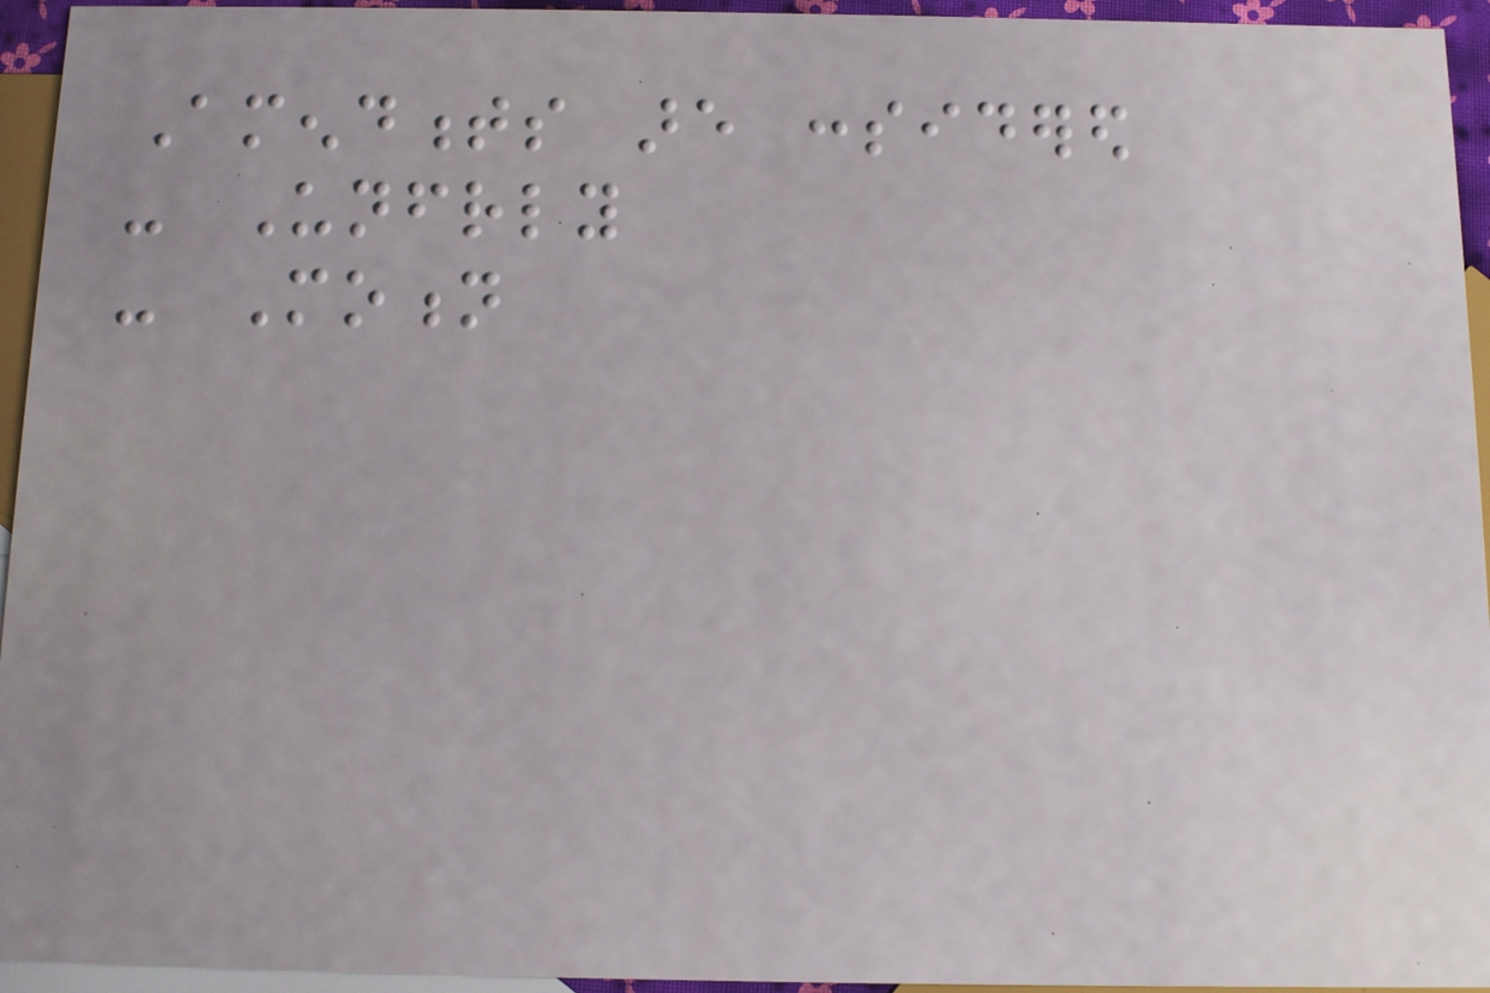Amendments are considered
- Unfriendly
- Motion
